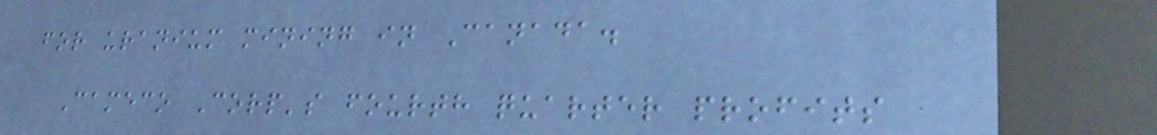for uranium mining in Canada.
Cameco Corp's fourth quarter profits
